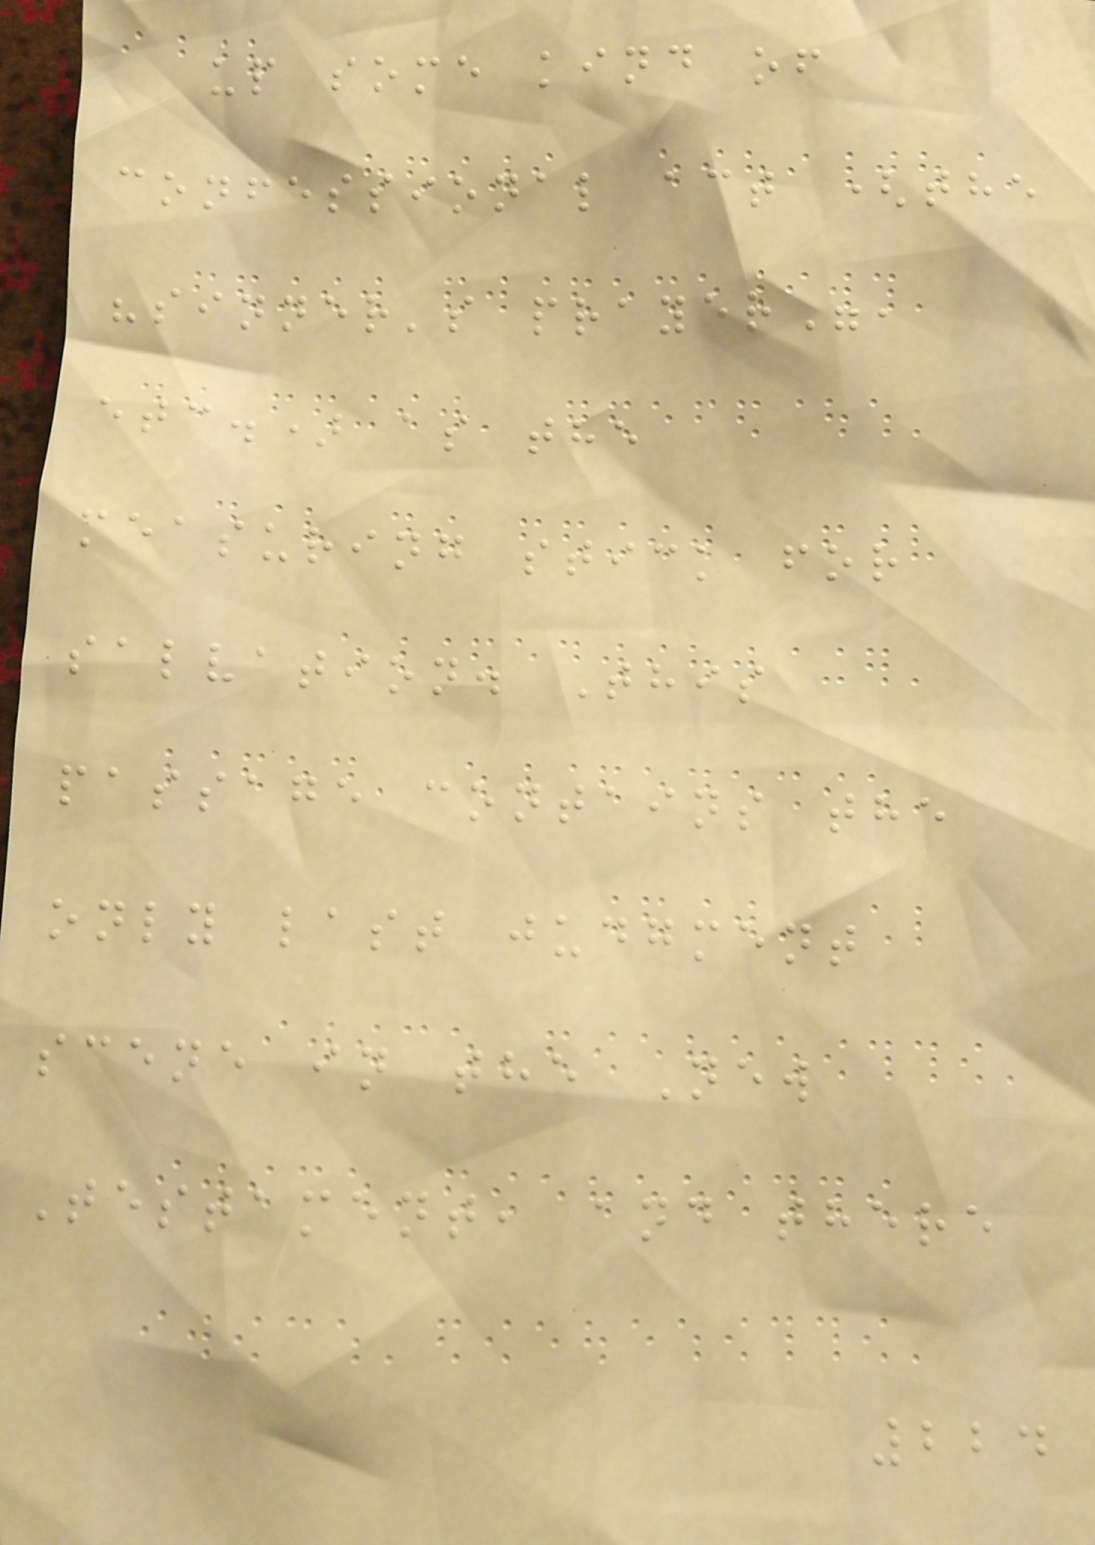up some kind of
confessional act (the
"sinner's prayer",
etc.) as the
measuring stick for
salvation. This
passage contains the
only last judgment
scene in the New
Testament, and there
224
